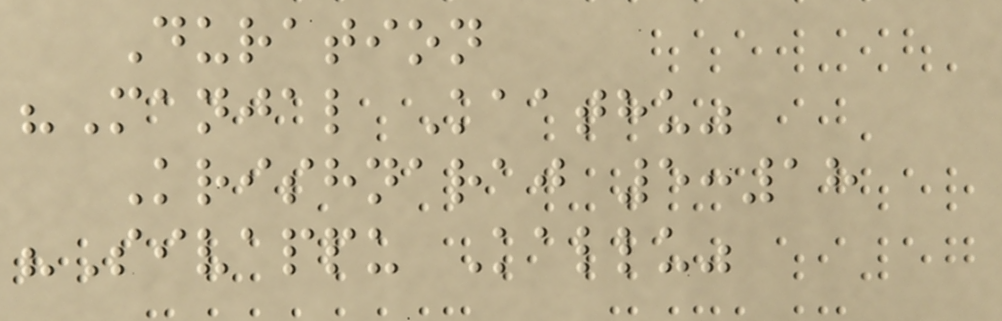Duration
"Manjal Kaathu"
Krishnaraj 5:18
"Sivappu Kallu"
